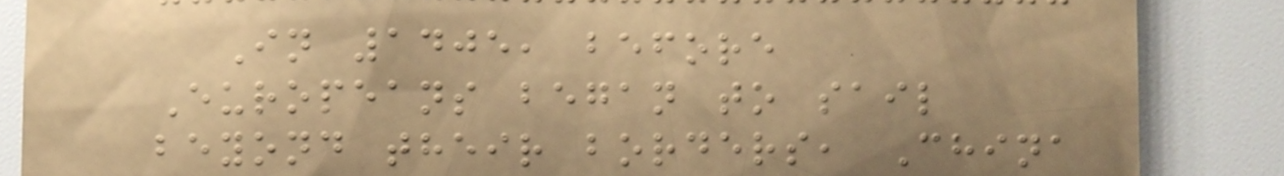In 1405, before
Europeans began to sail
beyond their borders, China
